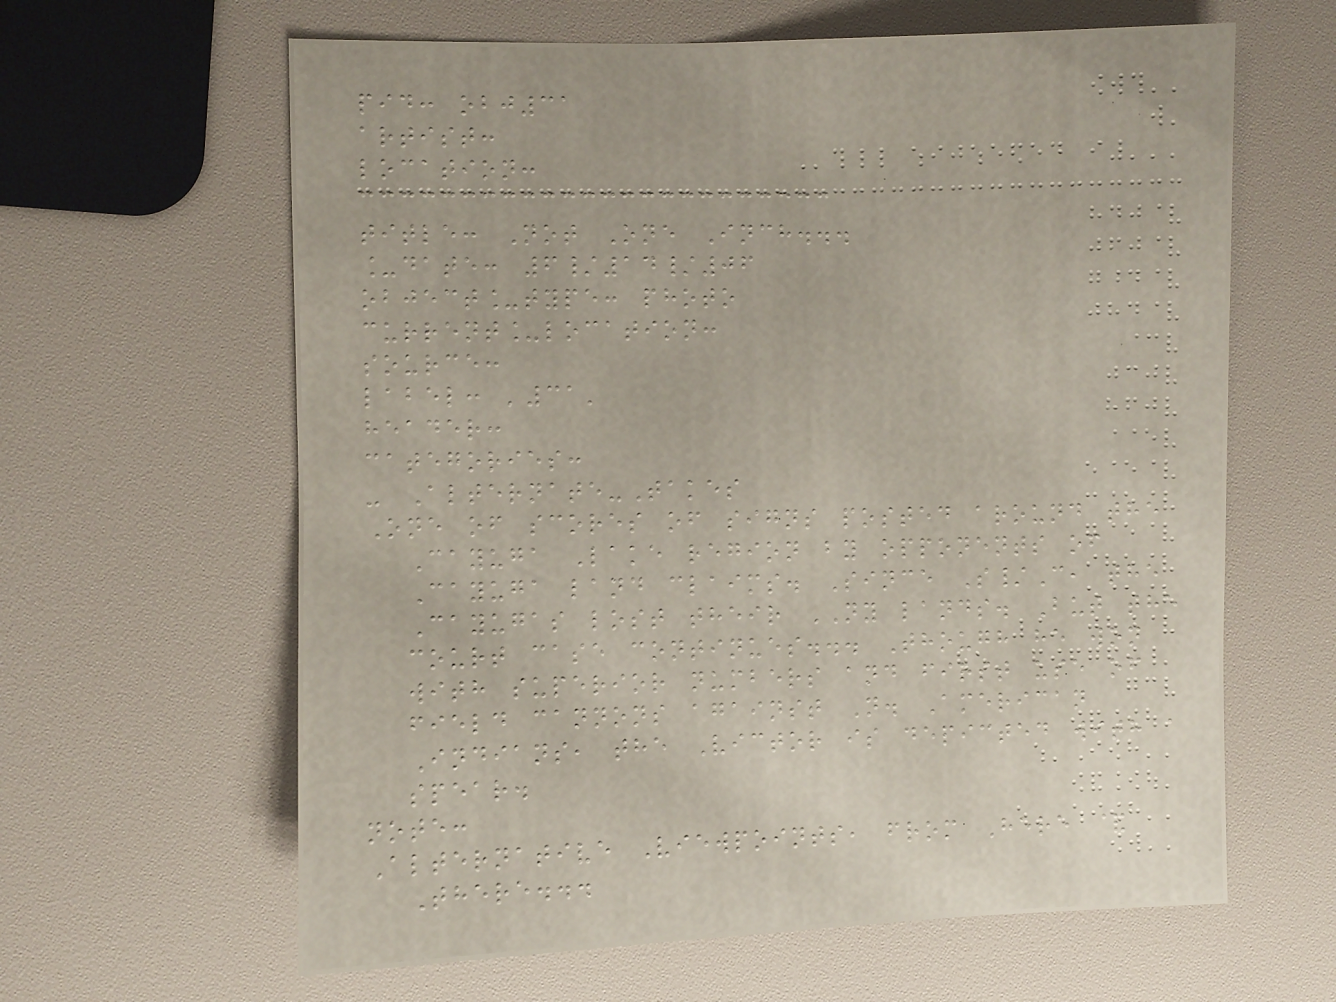pid: obj31
artist:
location:
title: Not One Inch...
_date: 6/14/06
object_type: photo
current_location:
source:
label: '31'
header:
categories:
- Alternate-Takes
One of scores of signs posted around the
Cayuga Lake region by opponents of
Cayuga land claims. Since S/C, the
Cayugas lost their NY lands. But the
court case continues... Though he won
with superior numbers and first use of
field cannons against N. American
Indians, the Victor is depicted with a
spear.
note:
Alternative Viewpoints, from Here &
There...
